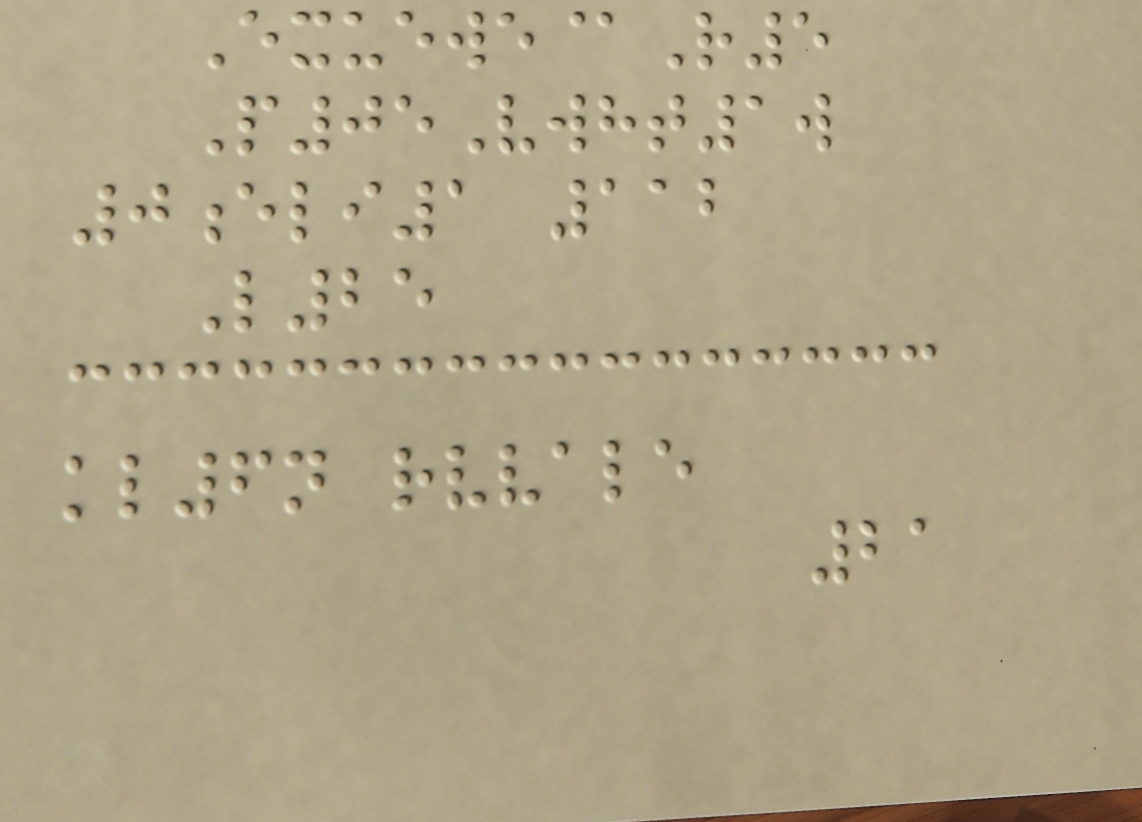Exuewe@R5
P05Vwht1w
0eli1 112
L25
kl6n rvvale
21
